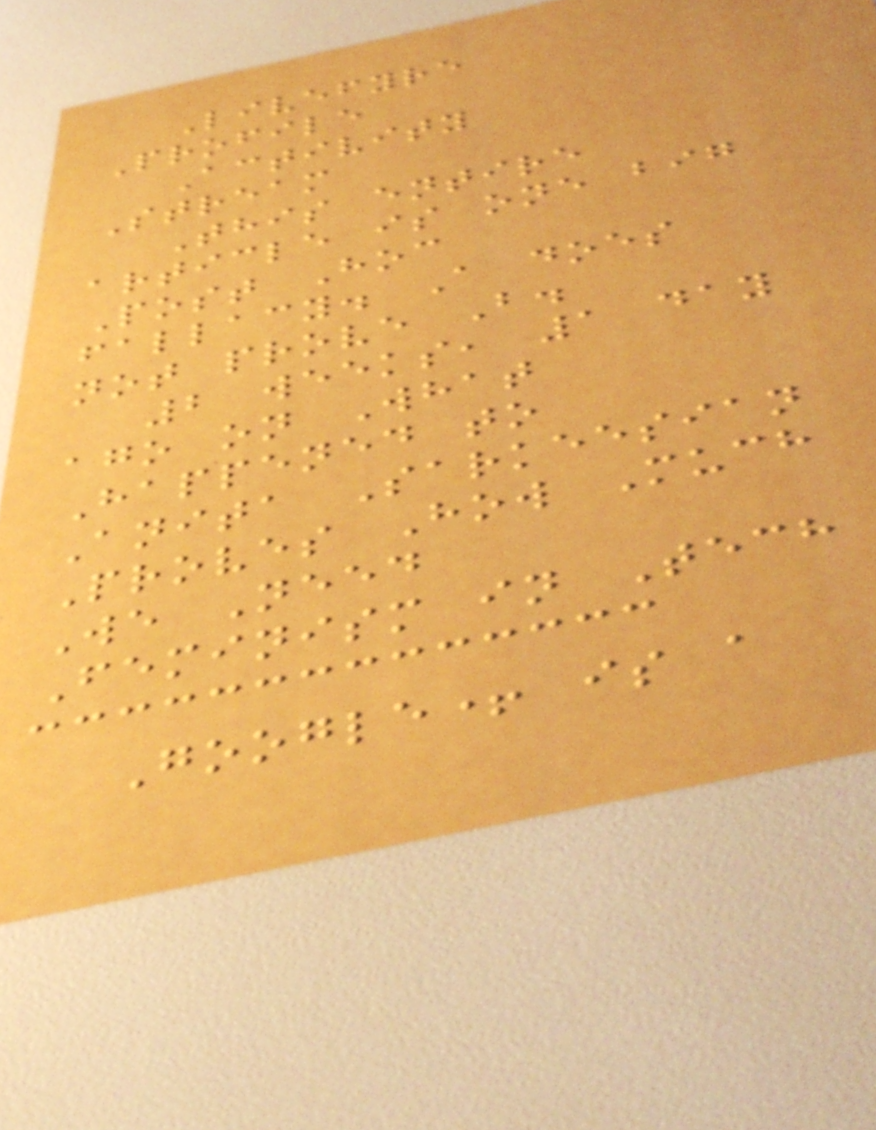Livefyre
Profile
Activity
Stream
This entire
article is one big
Post Hoc
fallacy. A does
not prove B.
2 weeks, 1 day
ago on What
Happened to
Anita Sarkeesian
Proves How Much
We Need
Feminism in Tech
Google+ is a
